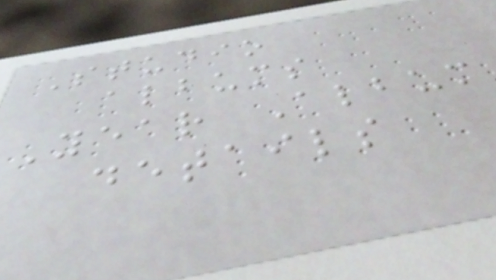Studio
albums
Year Album
details
